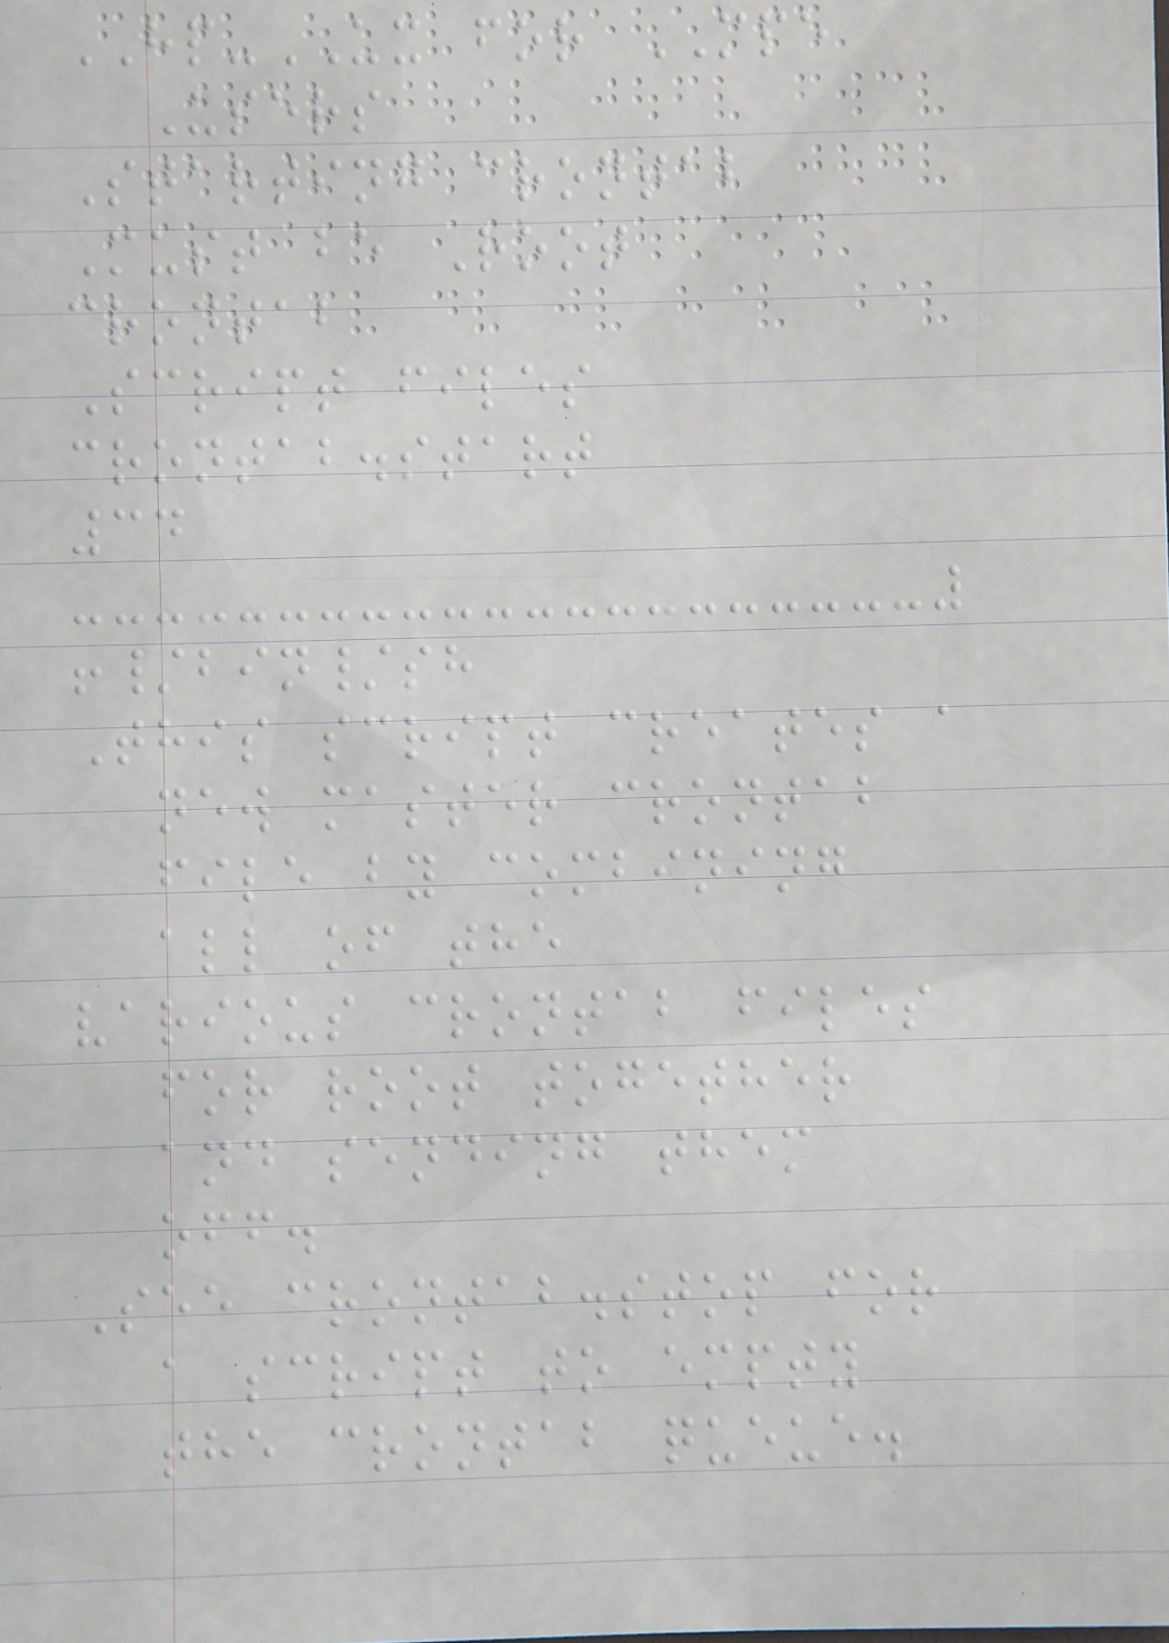HP-UX for MPE
Users
Starting crontab
Must be Root
crontab
Script files
crontab.start
34
!/bin/sh
This script creates a
new master crontab
file by combining
all of the
various crontab files
for root together
and sending them
off.
See crontab.stop for
a script to empty
the crontab queue.
